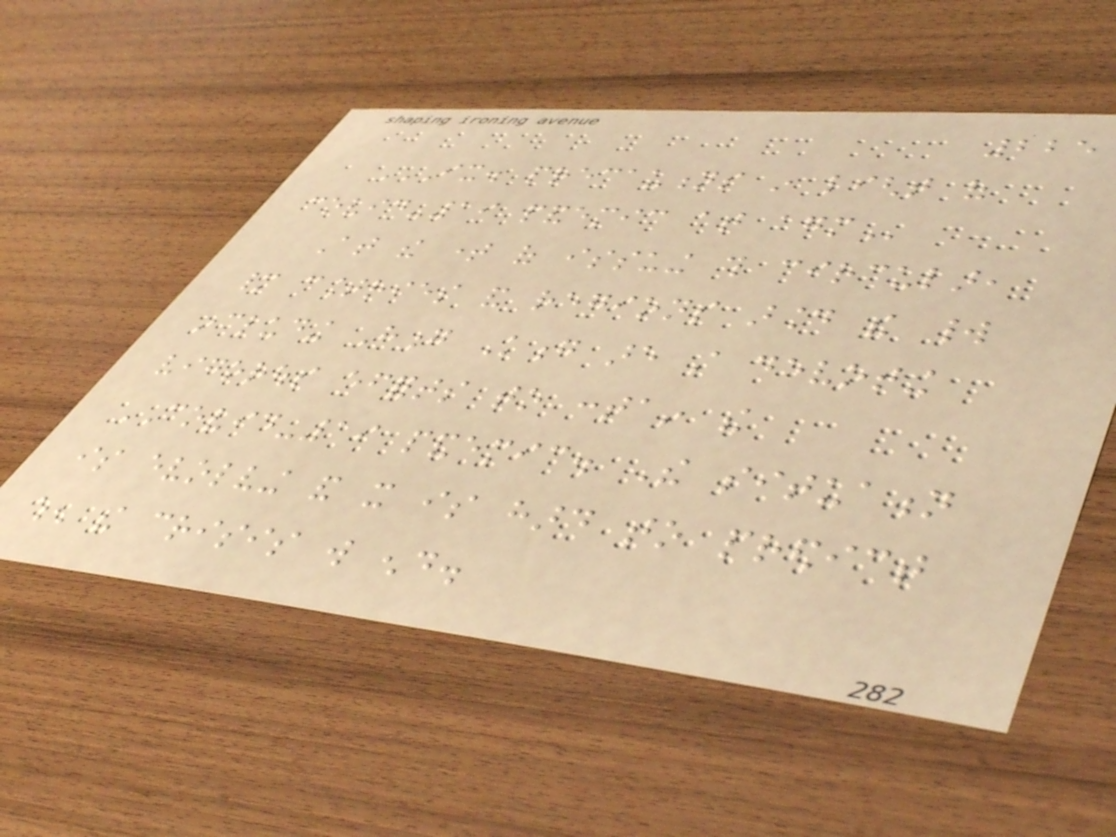225
IX. PRECAUTIONS IN LIGHT OF
COVID-19 PANDEMIC AT AGM
At the time of issuing this circular,
many countries and regions around the world
including Hong Kong are still devoting
vigorous efforts to contain the
COVID-19 pandemic. The situation
is evolving and it is hard to predict
when the crisis will end.
